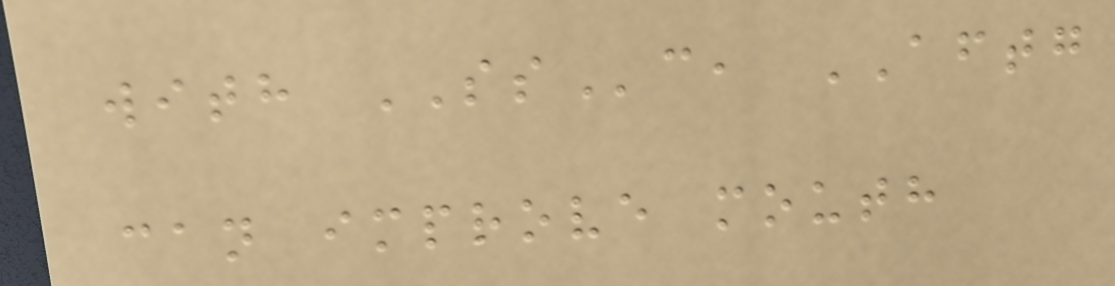with SSc, AFTG
can improve mouth
